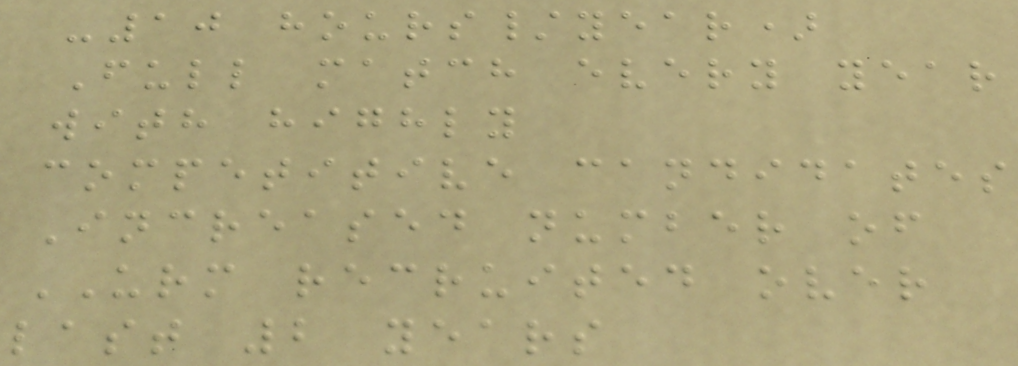-10 hours/year)
Full match every year
with highly
competitive candidates
Increased number of
URM recruited over
last 2 years
